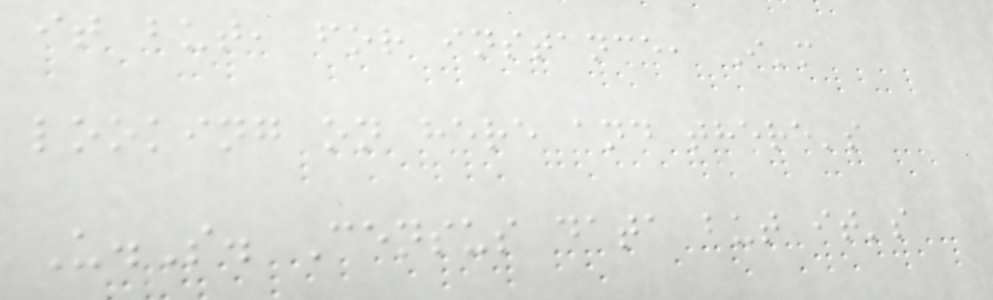it but, for instance, I'm
looking on here and there's
U.S. Census data but it's
